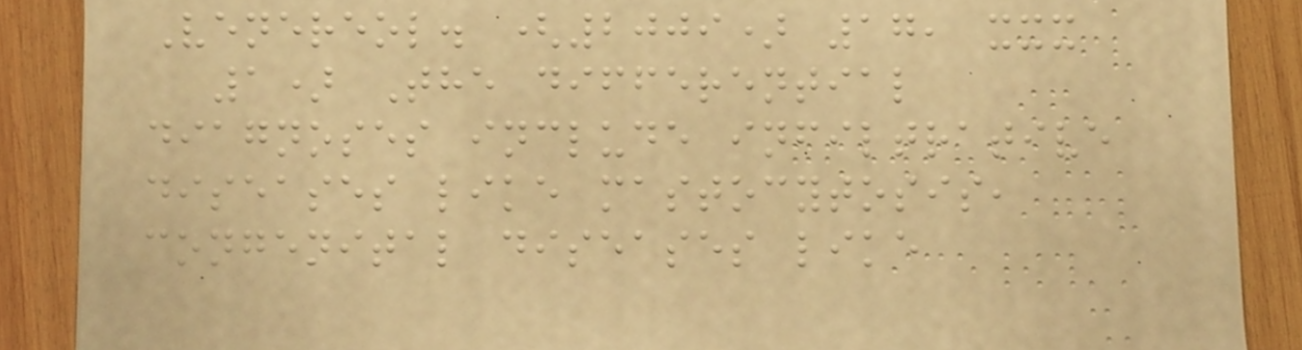Venereol. (2009) 17, xxx
1) The differential
diagnoses include infiltrative
diseases like mastocytosis,
congenital diseases like
